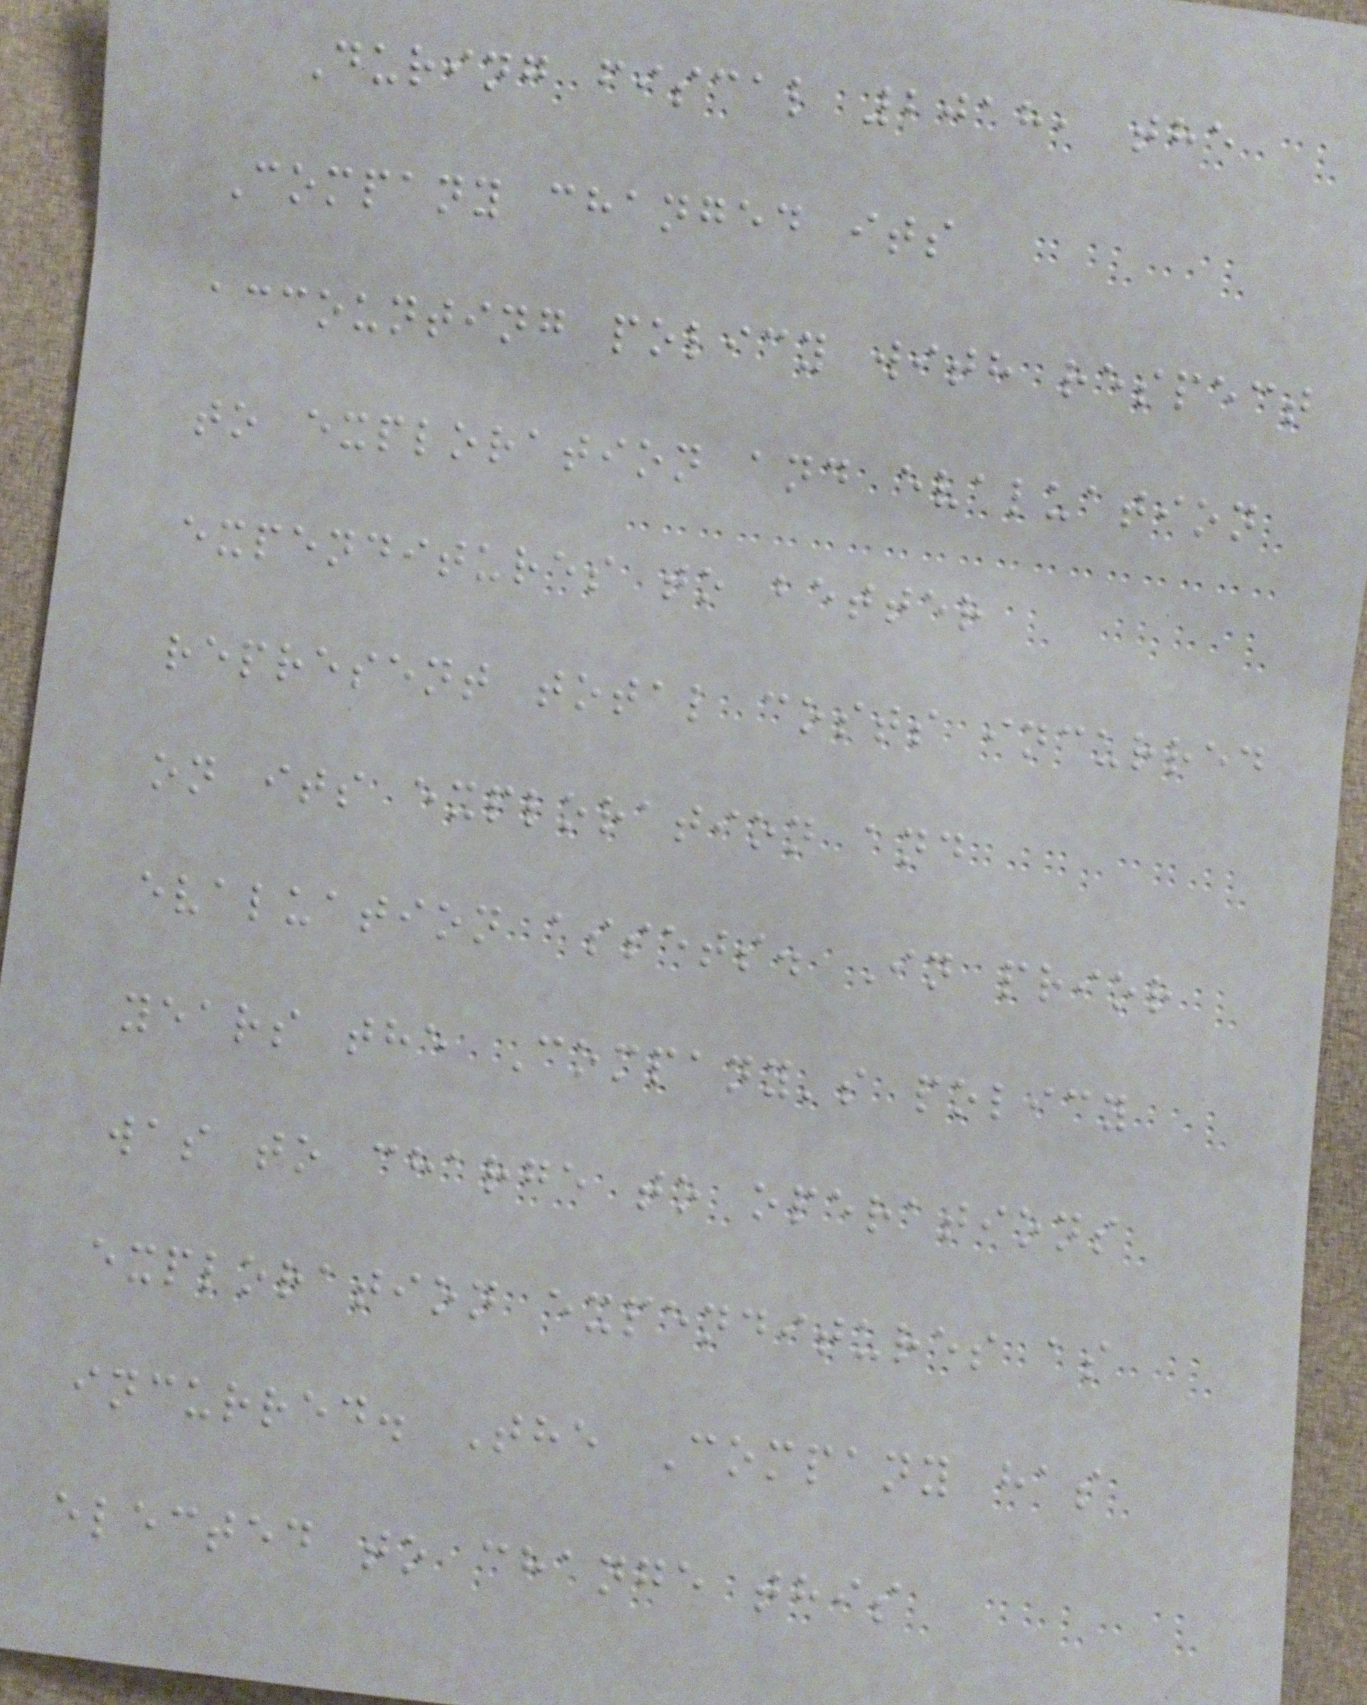During fiscal 2018, the
Company changed its
accounting policy with respect
to exploration and evaluation
expenditures to better
represent total costs incurred
on its exploration and
evaluation assets. In prior
years the Company's policy
was to charge to operations
exploration expenditures as
incurred. The Company has
elected to change this
